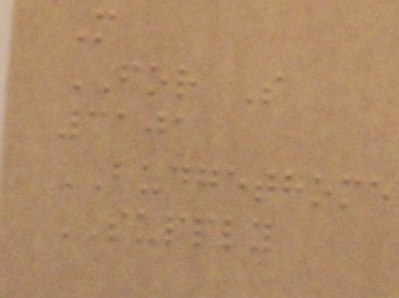M
FOR S
3101
BUDGETHOME
SUPPLY
